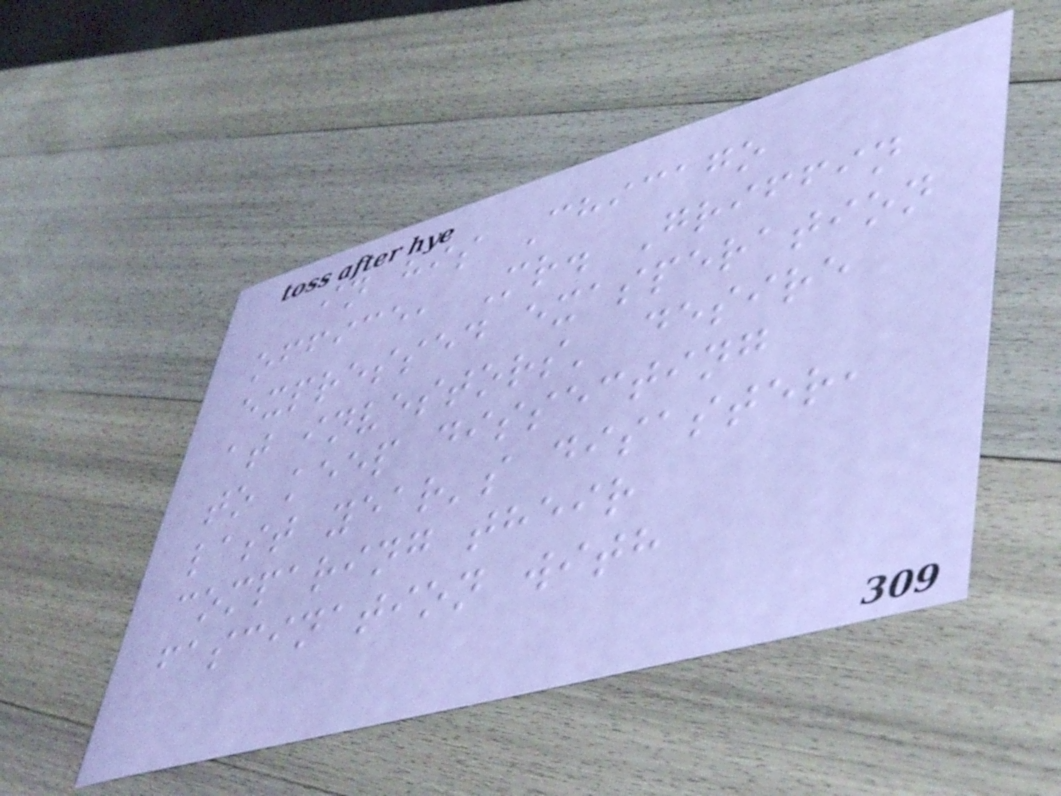in his Chicago
office, Mr. Griffin
expressed exasperation
at investors' desire
to keep dissecting
last year's disaster,
comparing their
fascination with
